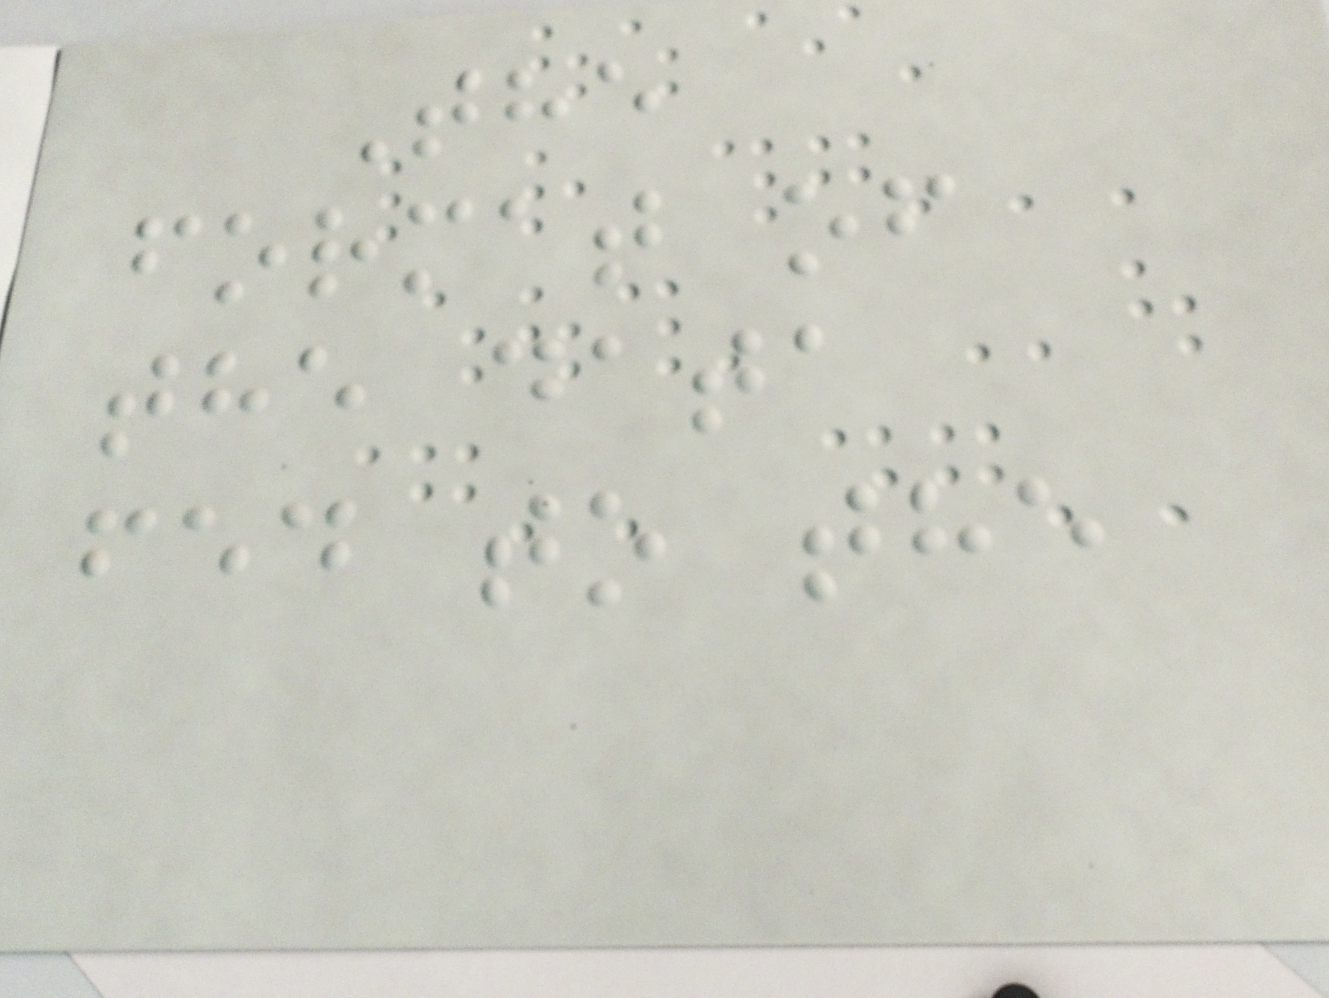The
format of
the data
fed to the
